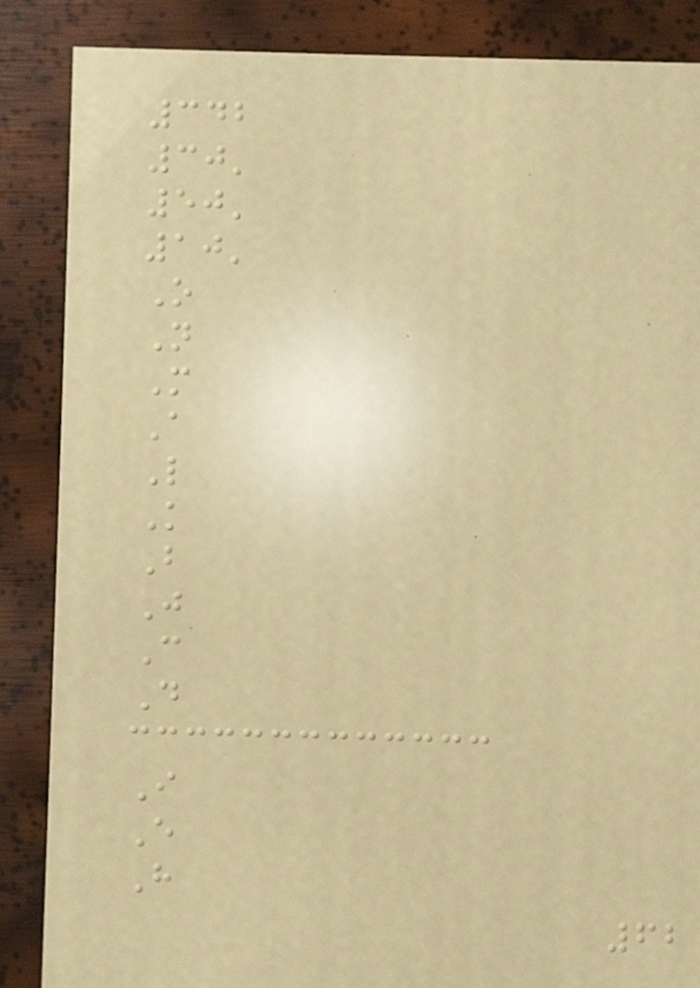342
30'
50'
10'
O
N
M
A
L
K
B
J
C
D
I
E
H
62
